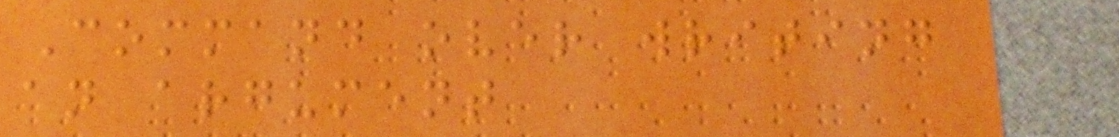Command over writing
an argument
